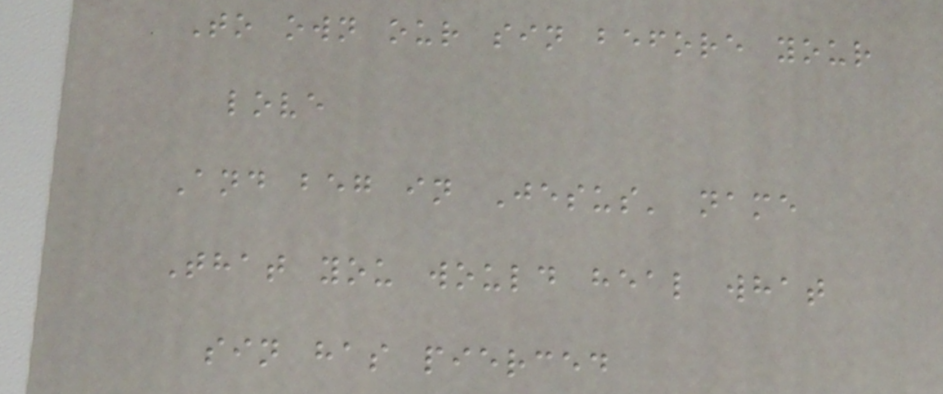To own our sin before your
love
And beg in Jesus' name
That you would heal what
sin has pierced
